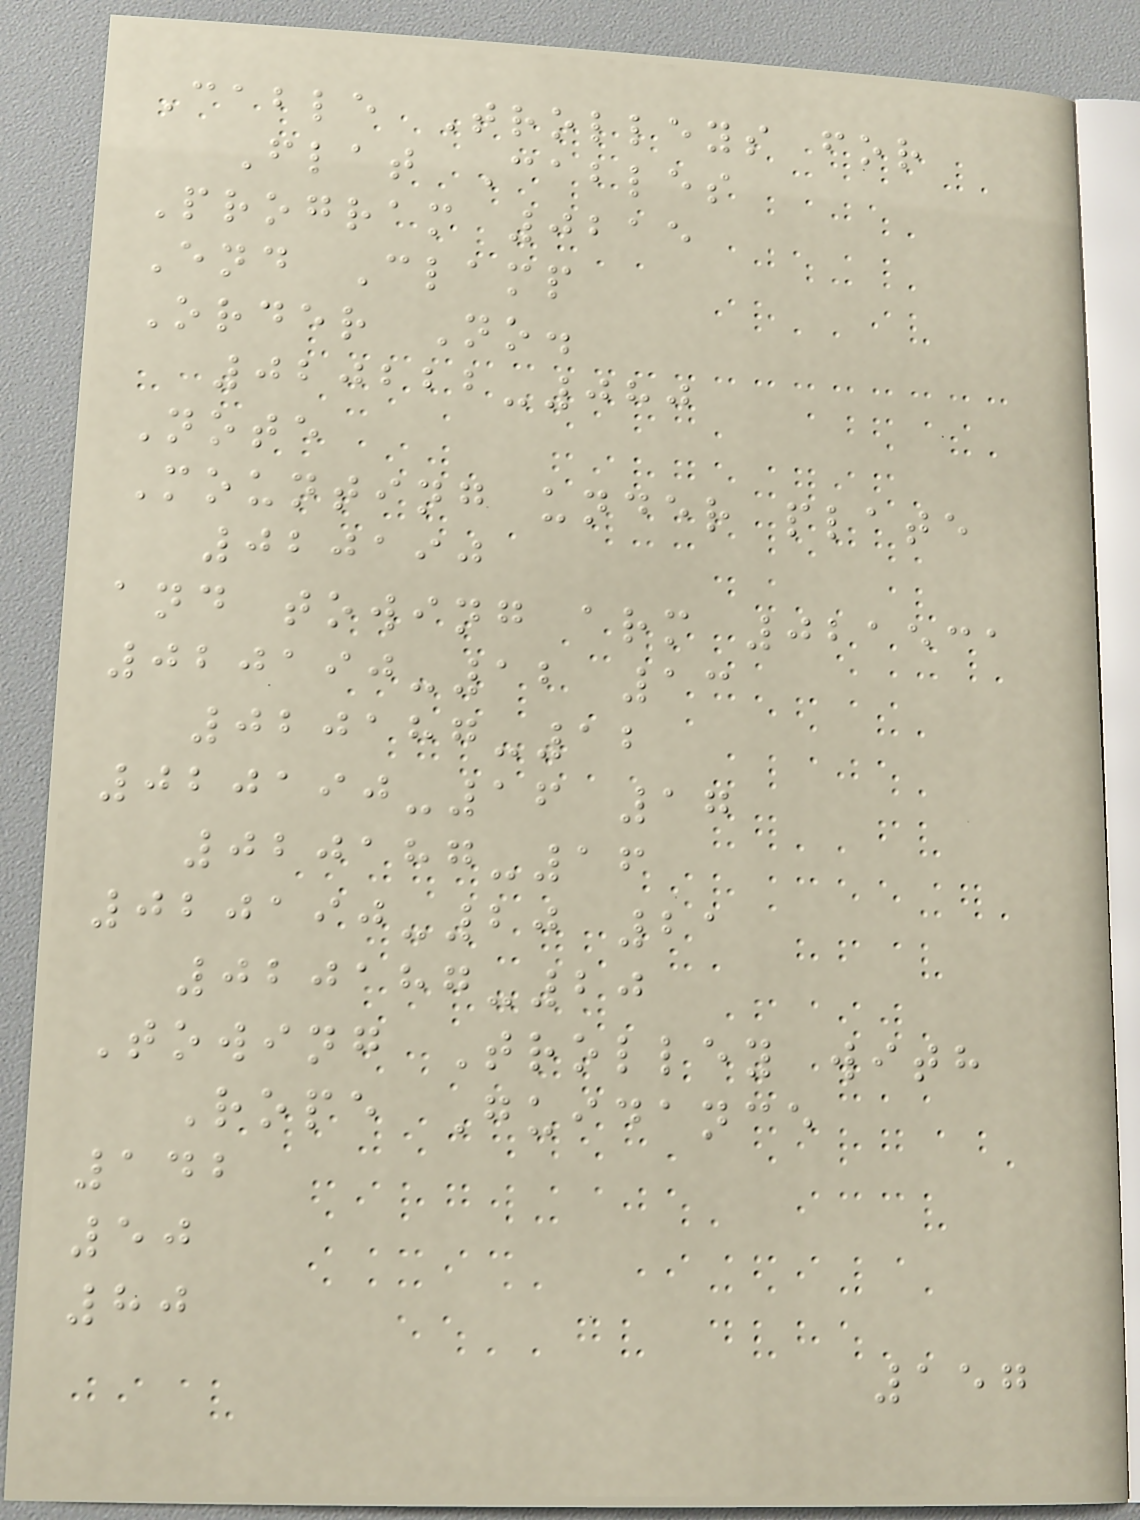Cable Trolleys for
Flat Cables
Program 0215
End Clamp
Order No.
020222-080
Note
Mounting under plate
020190
and towing arm 021531
020190-12 13
020187-12
020190-16 17
020187-16
020190-20 21
020187-20
Towing Trolley with
Rope Guidance
142
50
80
157
